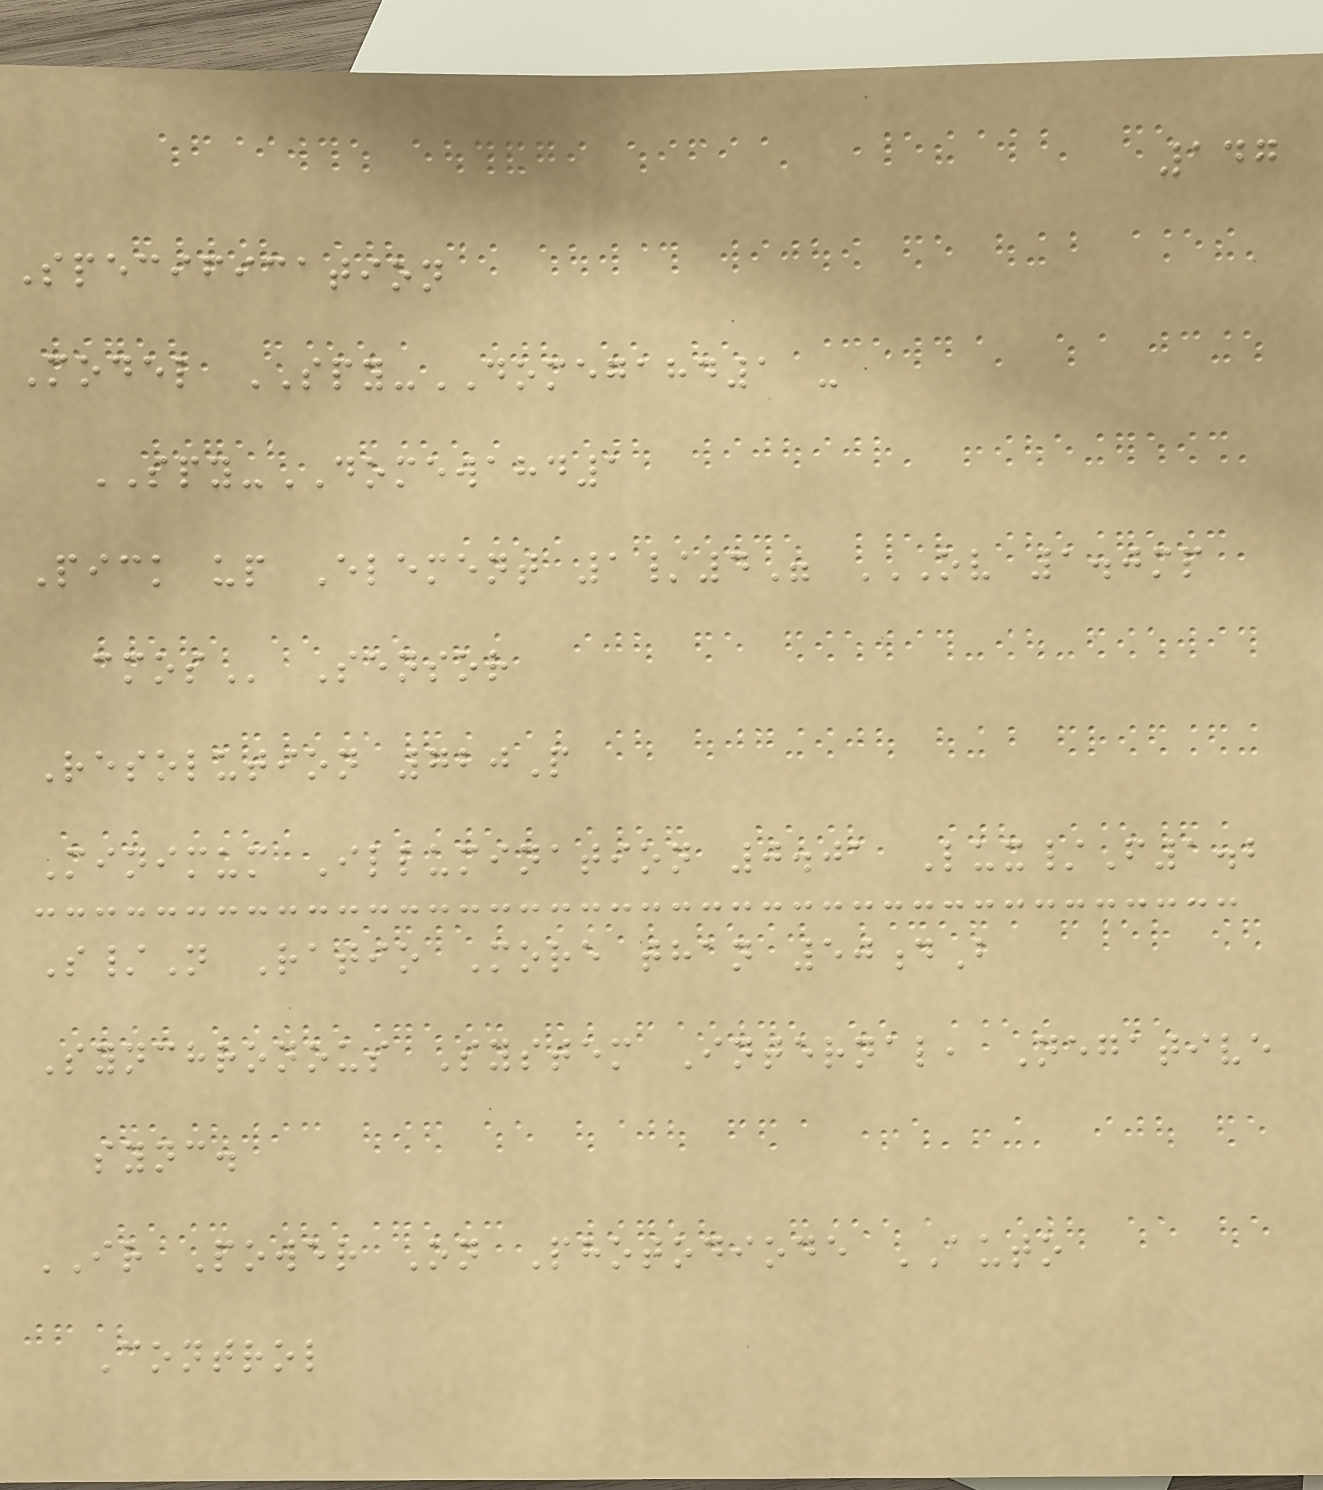147
Specification
Model SPY-DOMEGAHD1 -
SPY-DOMEWAHD1
Pick up Element 1/4" OV 1.0MP
CMOS Sensor
Resolution 720P
Minimum Illumination 0.01 Lux/F1.2
S/N Ratio More than 50dB
Synchronous System Internal, Negative
sync.
IR Power On Photodiode AUTO
Control
